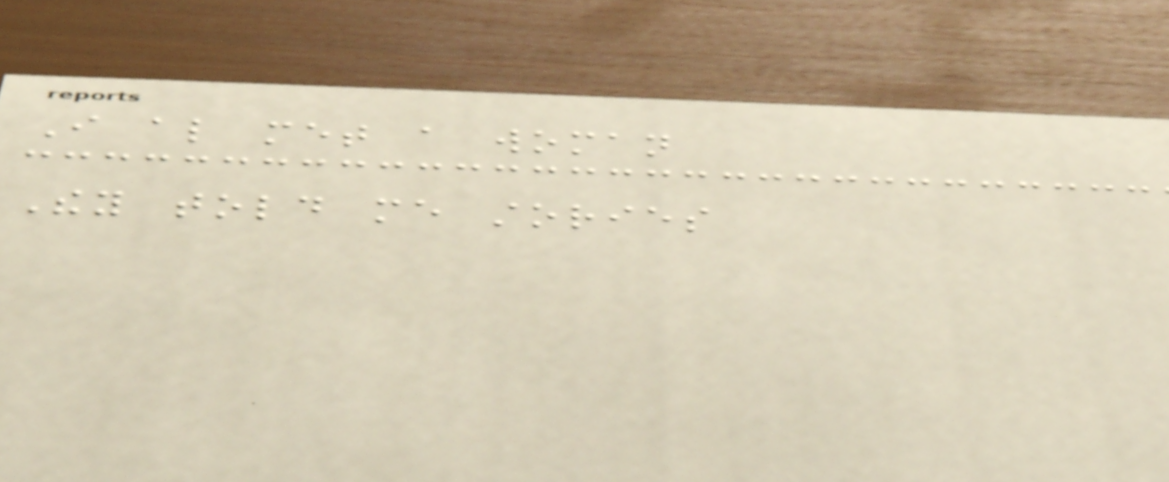I also met a woman
They told me stories
